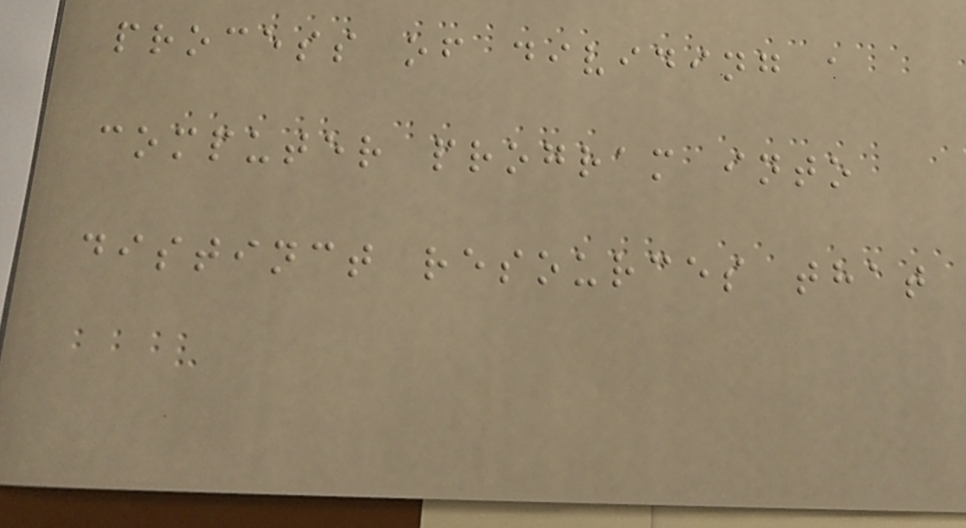process of dividing a
computer program into
distinct resources that
